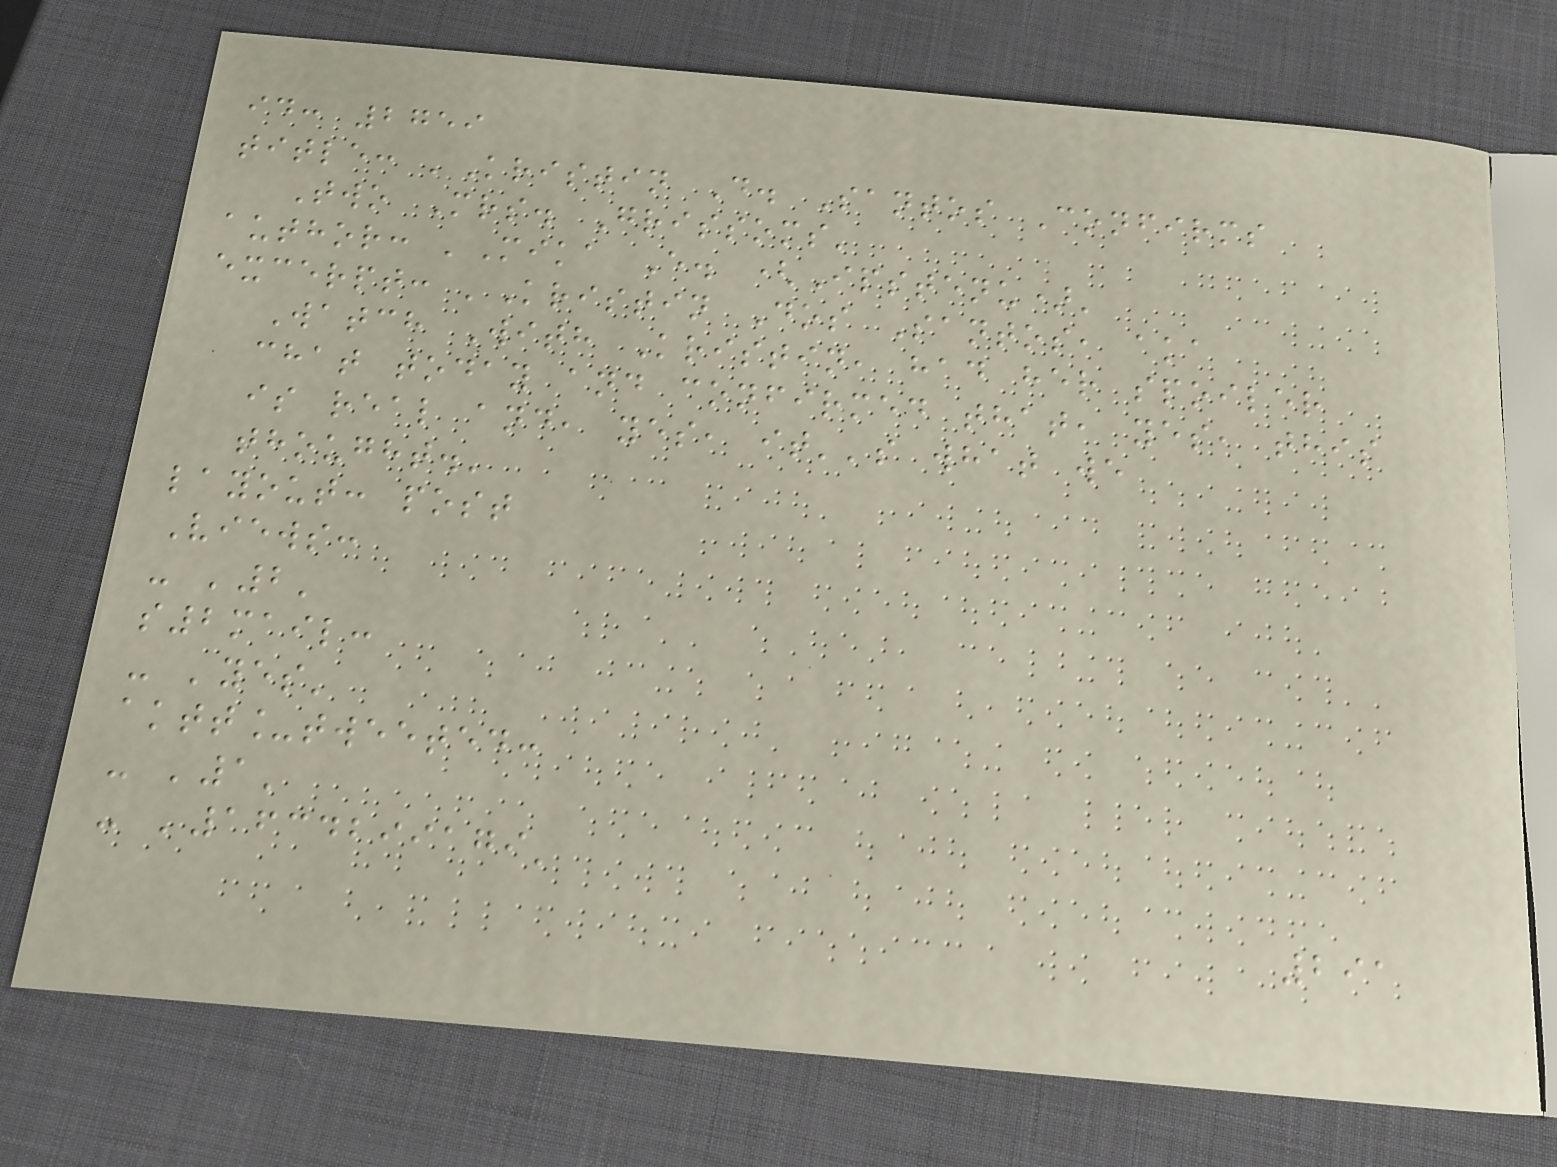id: 2759
title: 'Kristin D. Santos Confirms
Two Mrs. Grissoms'
author: 'Mika E. (Ipstenu)'
excerpt: 'Kristin Dos Santos, aka
Watch With Kristin, had her spoiler
chat today and confirmed that, yes, this
is real and, yes, it''s what we
thought.'
layout: post
Views:
- '2'
s2mail:
- 'yes'
aktt_tweeted:
- '1'
- '1634299179'
291
